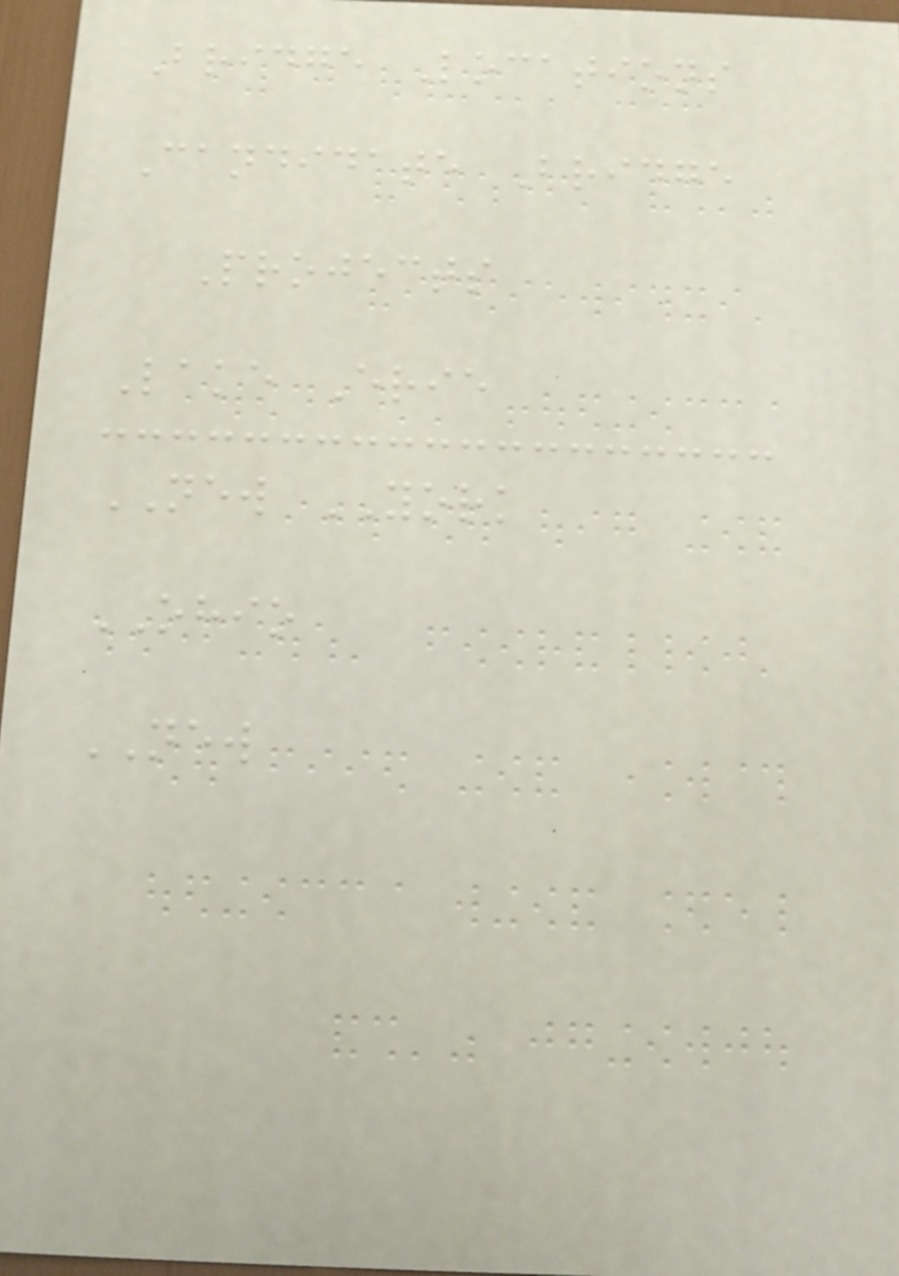Bridge Locations
Candidate Bridge
Projects
Lake Erie
NEW YORK
OHIO
NEW
